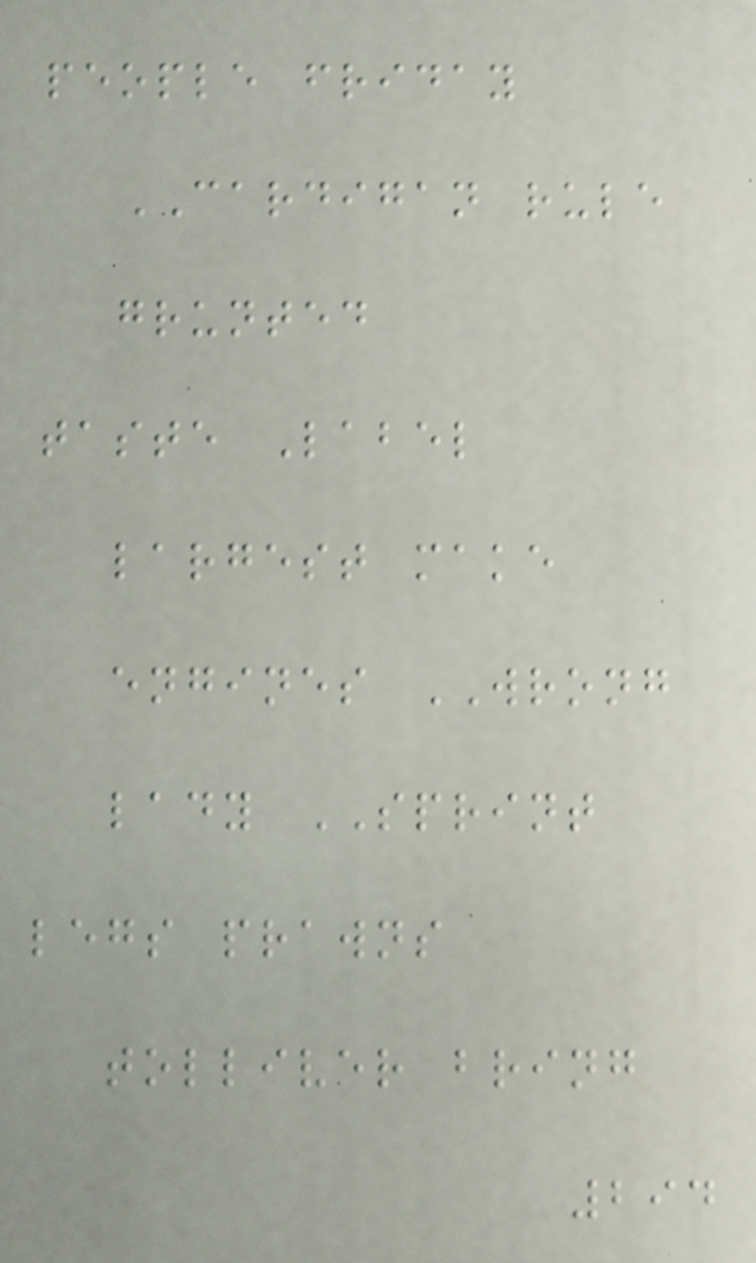people friday
CARDIGAN rule
grunted
taste Label
largest make
engines WRONG
lady SPRINT
legs prawns
tolliver bring
294
